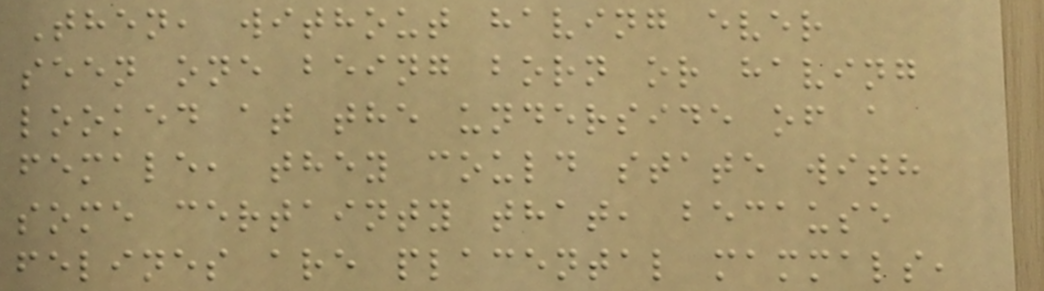Then, without having ever
seen one being born or having
looked at the underside of a
female, they could state with
some certainty that, because
felines are placental mammals,
